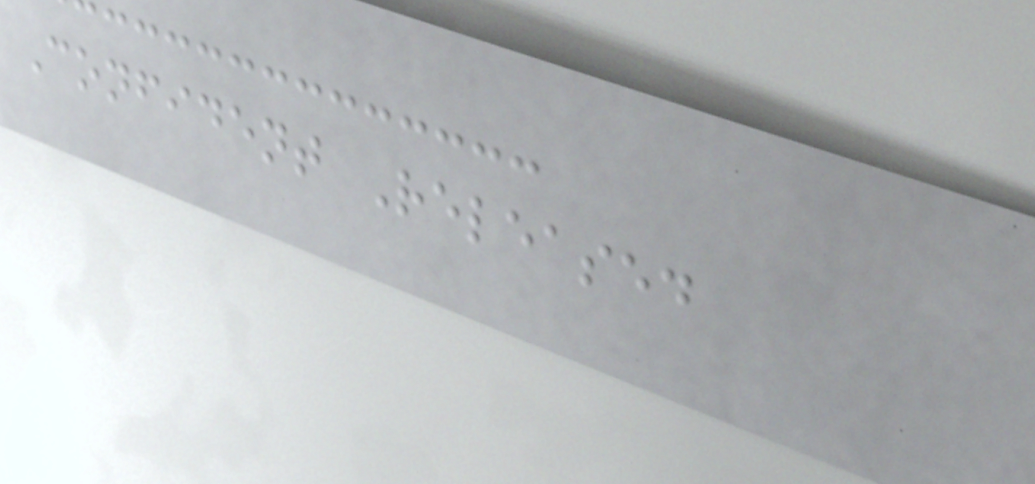Confident Released
